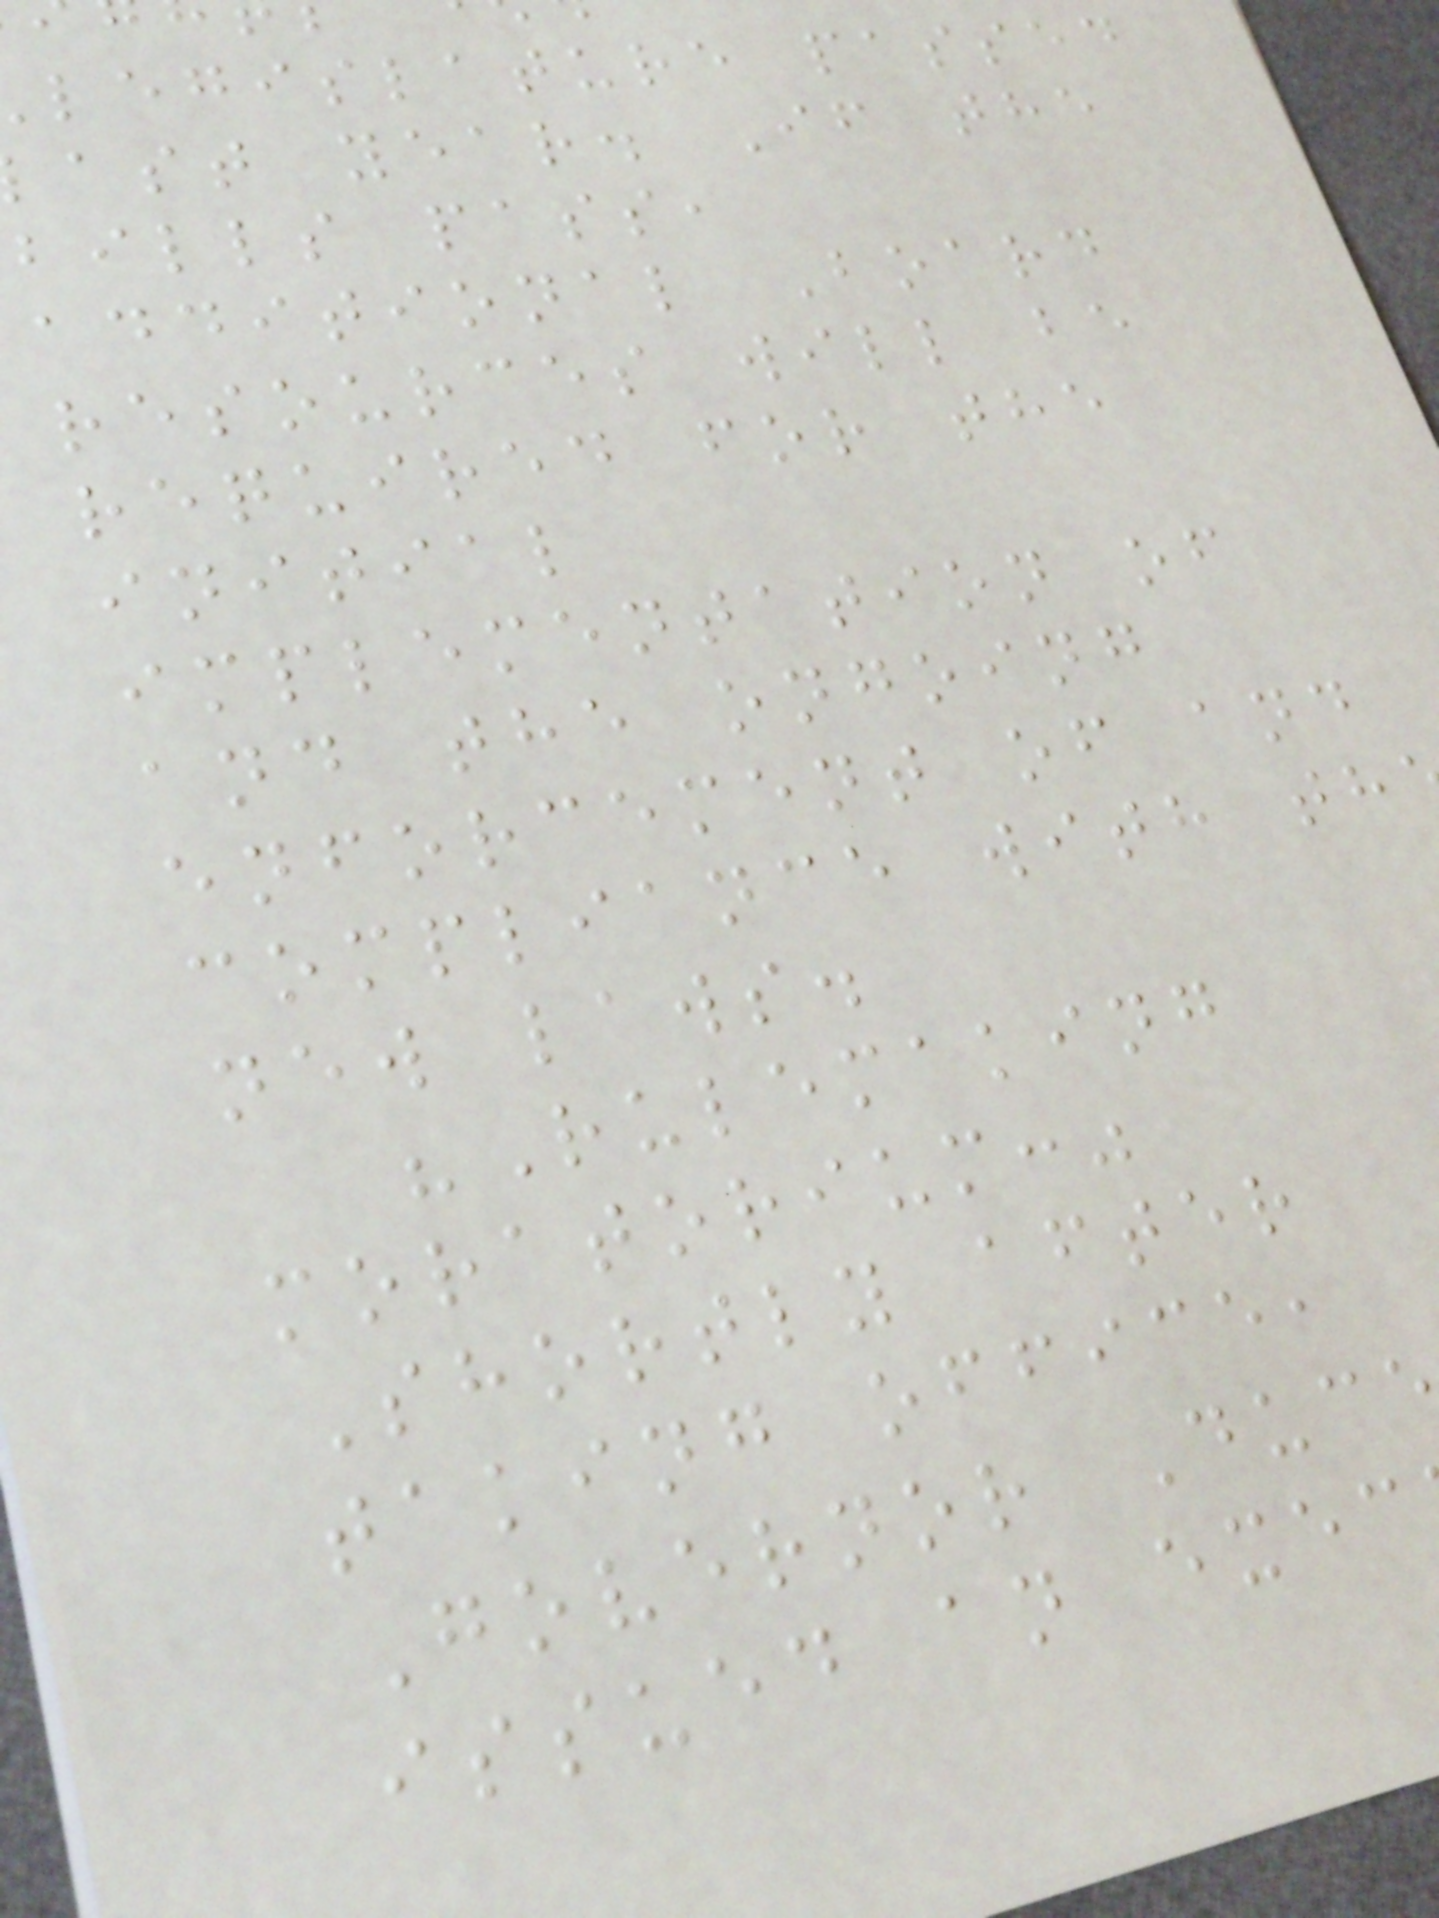legislature passed
ast year. If the
bills pass,
additional Board
resources will be
required for the
initial
implementation of
and the ongoing
enforcement of and
compliance with th
new laws.
"Rulemaking
moratorium:"
Shortly after
taking office,
Governor Duc
issued an exec
